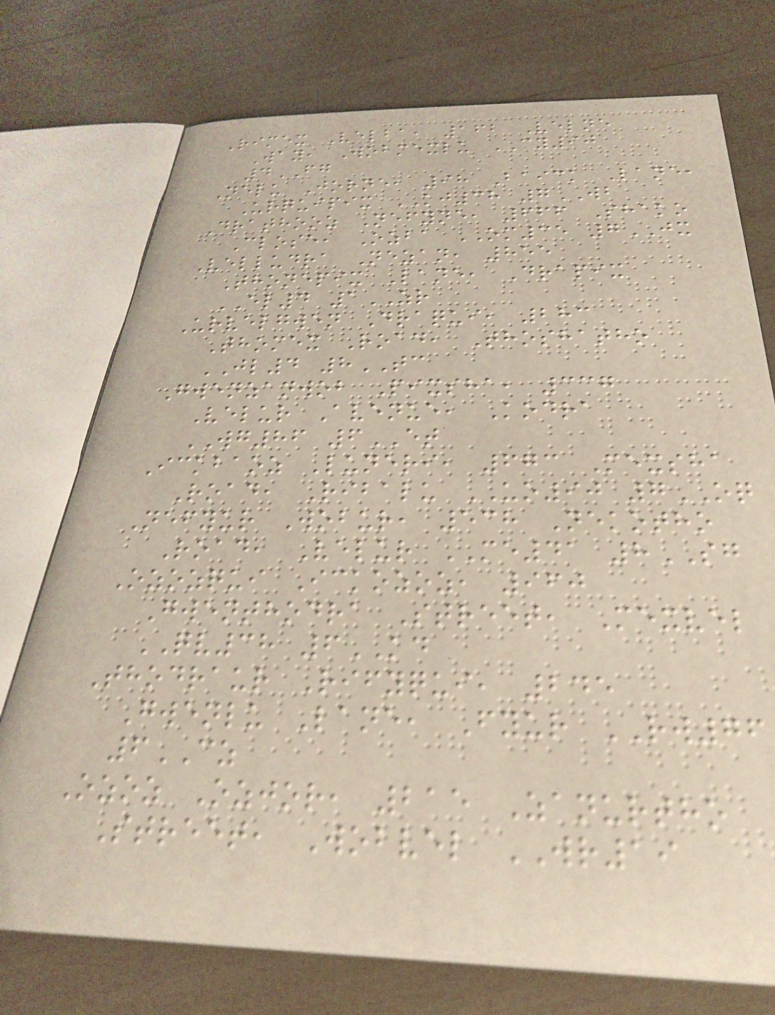Rimex Velba, 162 Velne
Way, Wobmexlu CY90
4FG
Nelu Jorne, 98 Baick Lane,
Urquipix KJ38 7WB
Drathooz Nefyne, 666 Shako
Close, Ozba OM35 7JX
Velludra Nezan, 855
Thonepix Lane, Drapix
EL4 1ZR
Urvelgwen Draqui, 283
Thomex Road, Thoshatho
JL4 8TC
Gwenzanwob Pixsha, 337
Velur Avenue, Kodra
WG86 6ET
Ickbaoz Luneri, 673 Mexsha
Road, Ribalu UO90 7OQ
Nefyur Wobur, 538 Nekotho
Road, Velur ME41 8SG
Ozozqui Ickozoz, 960
Gwenthodra Street, Mexvel
QV38 6KD
Thodraur Rifyqui, 245
Gwenlu Lane, Fyur RW76
6CZ
Ozoz Ozjor, 215 Zanurtho
Street, Wobvel WR19
